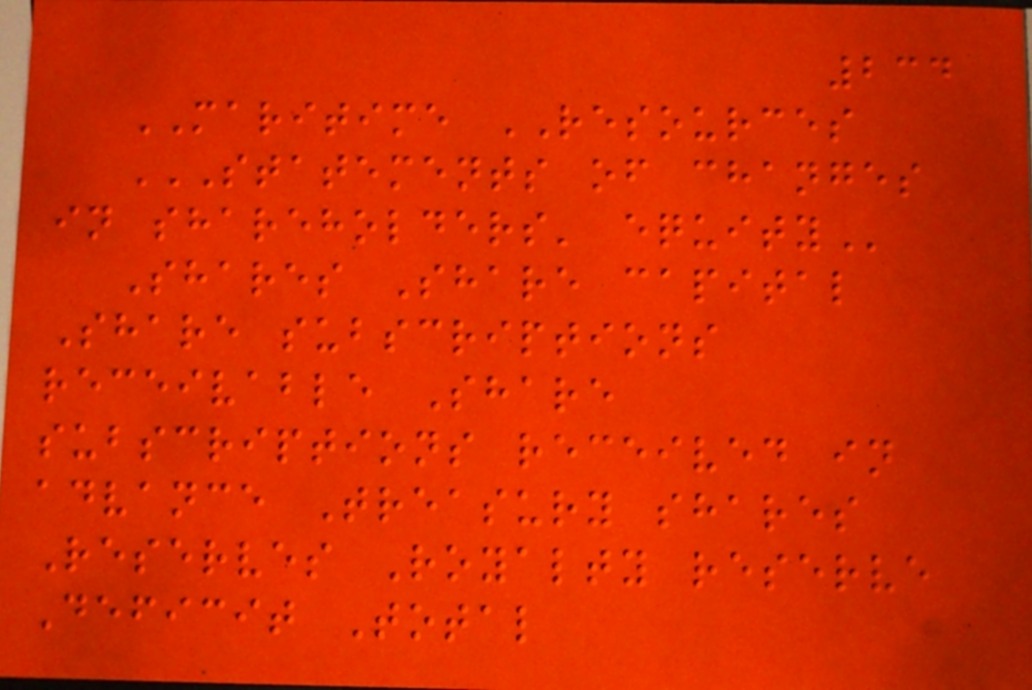234
MARITIME RESOURCES
STATEMENTS OF CHANGES
IN SHAREHOLDERS' EQUITY
Shares Share capital
Share subscriptions
receivable Share
subscriptions received in
advance Treasury shares
Reserves Royalty reserve
Deficit Total
